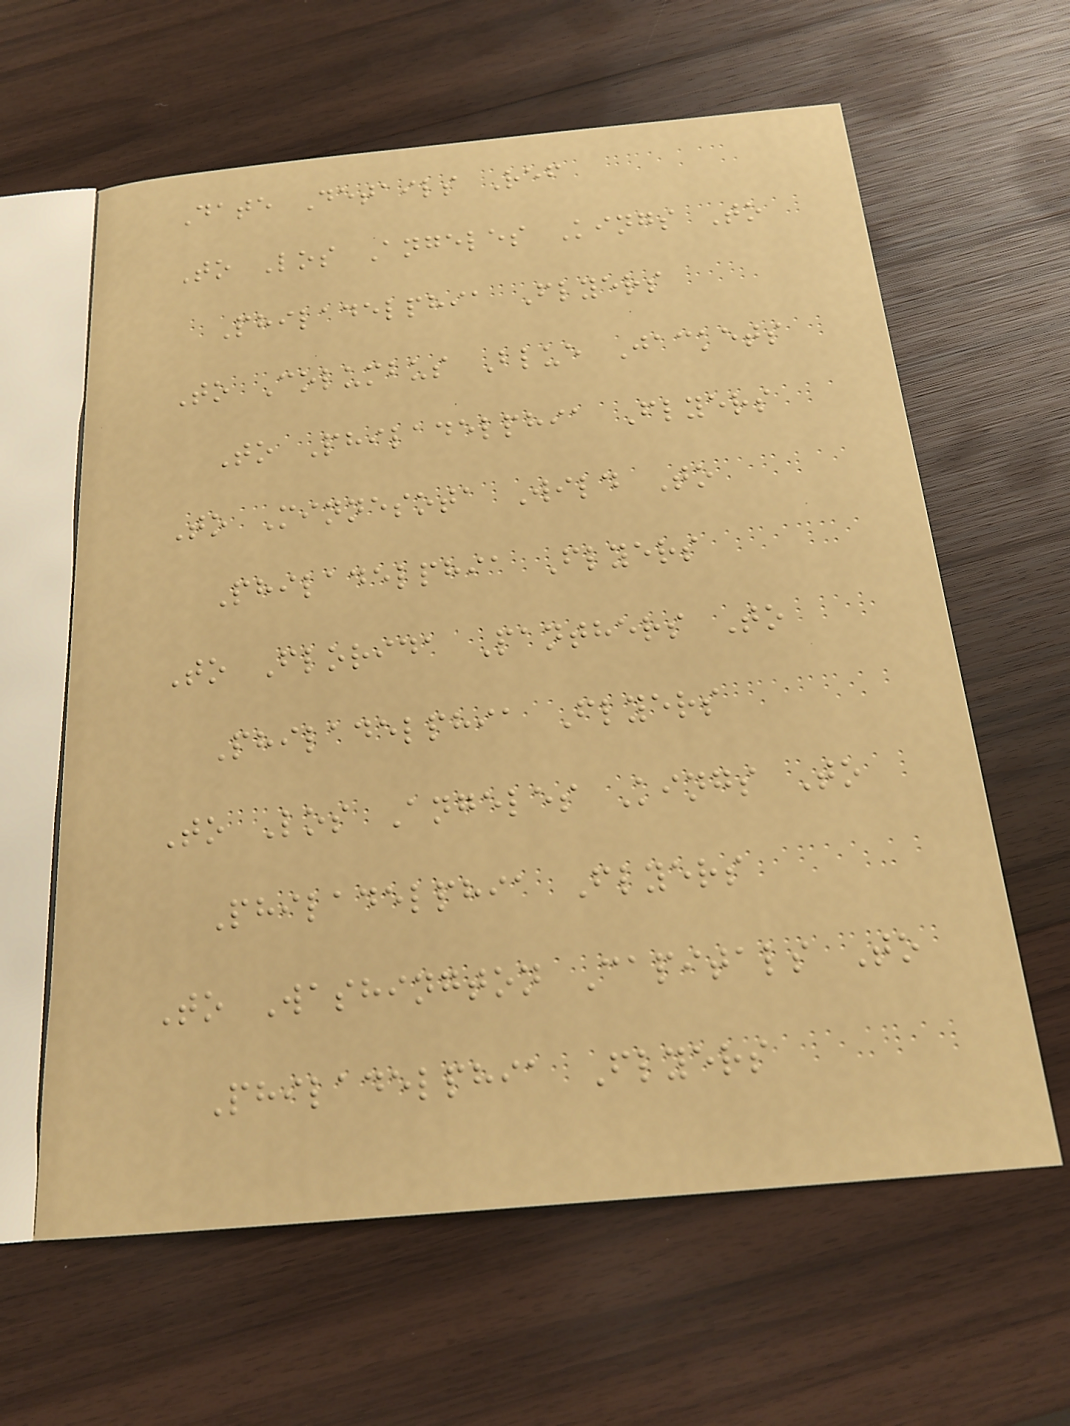Date Details Ref
To Los Angeles Kings To
Philadelphia Flyers
To Columbus Blue Jackets
To Philadelphia Flyers
To Minnesota Wild To
Philadelphia Flyers
To Florida Panthers To
Philadelphia Flyers
To Los Angeles Kings To
Philadelphia Flyers
To Washington Capitals To
Philadelphia Flyers
